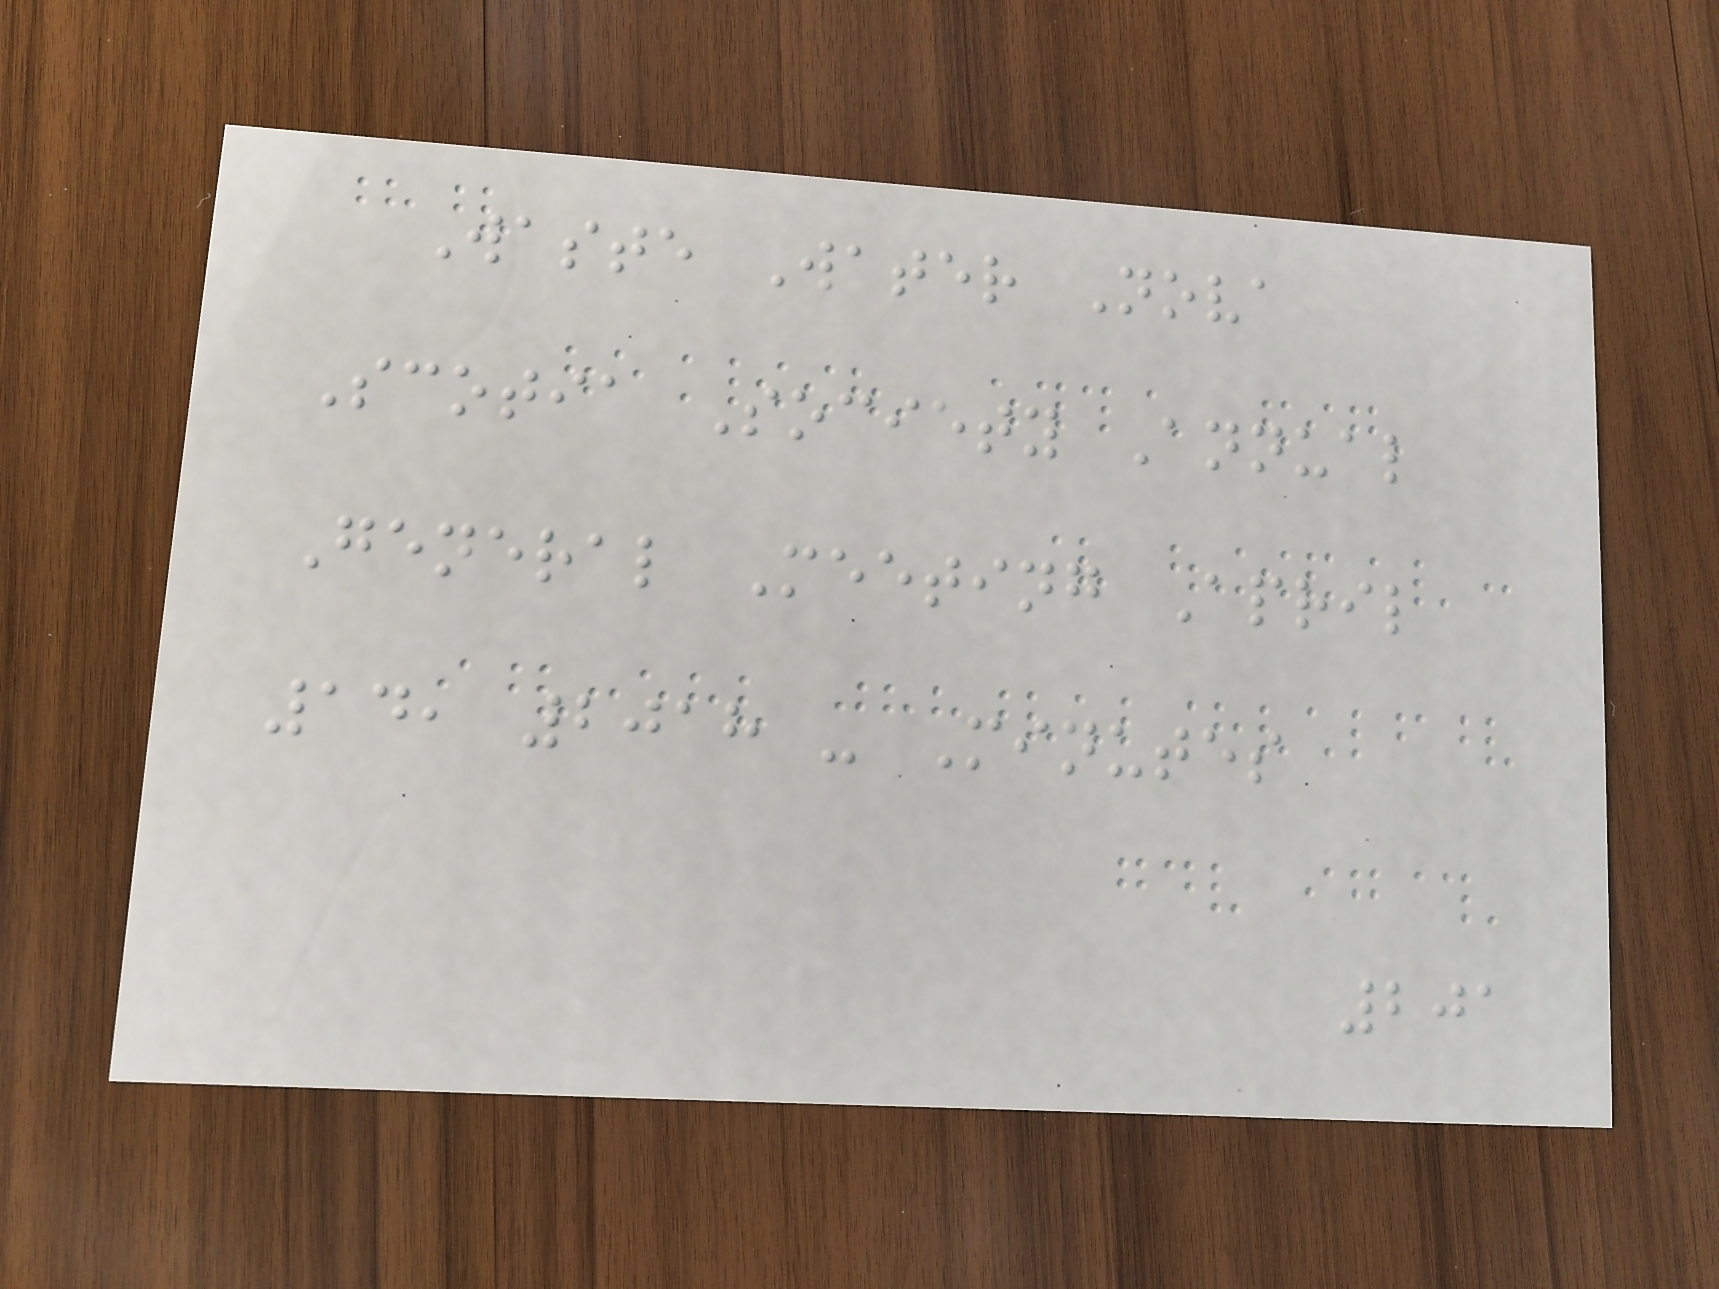Waste Water Nova
Scotia Society Annual
General Meeting April
14, 2018 - Minutes
201
